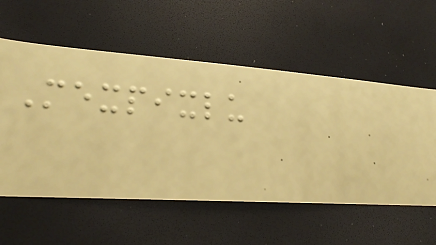Mexpixlu
